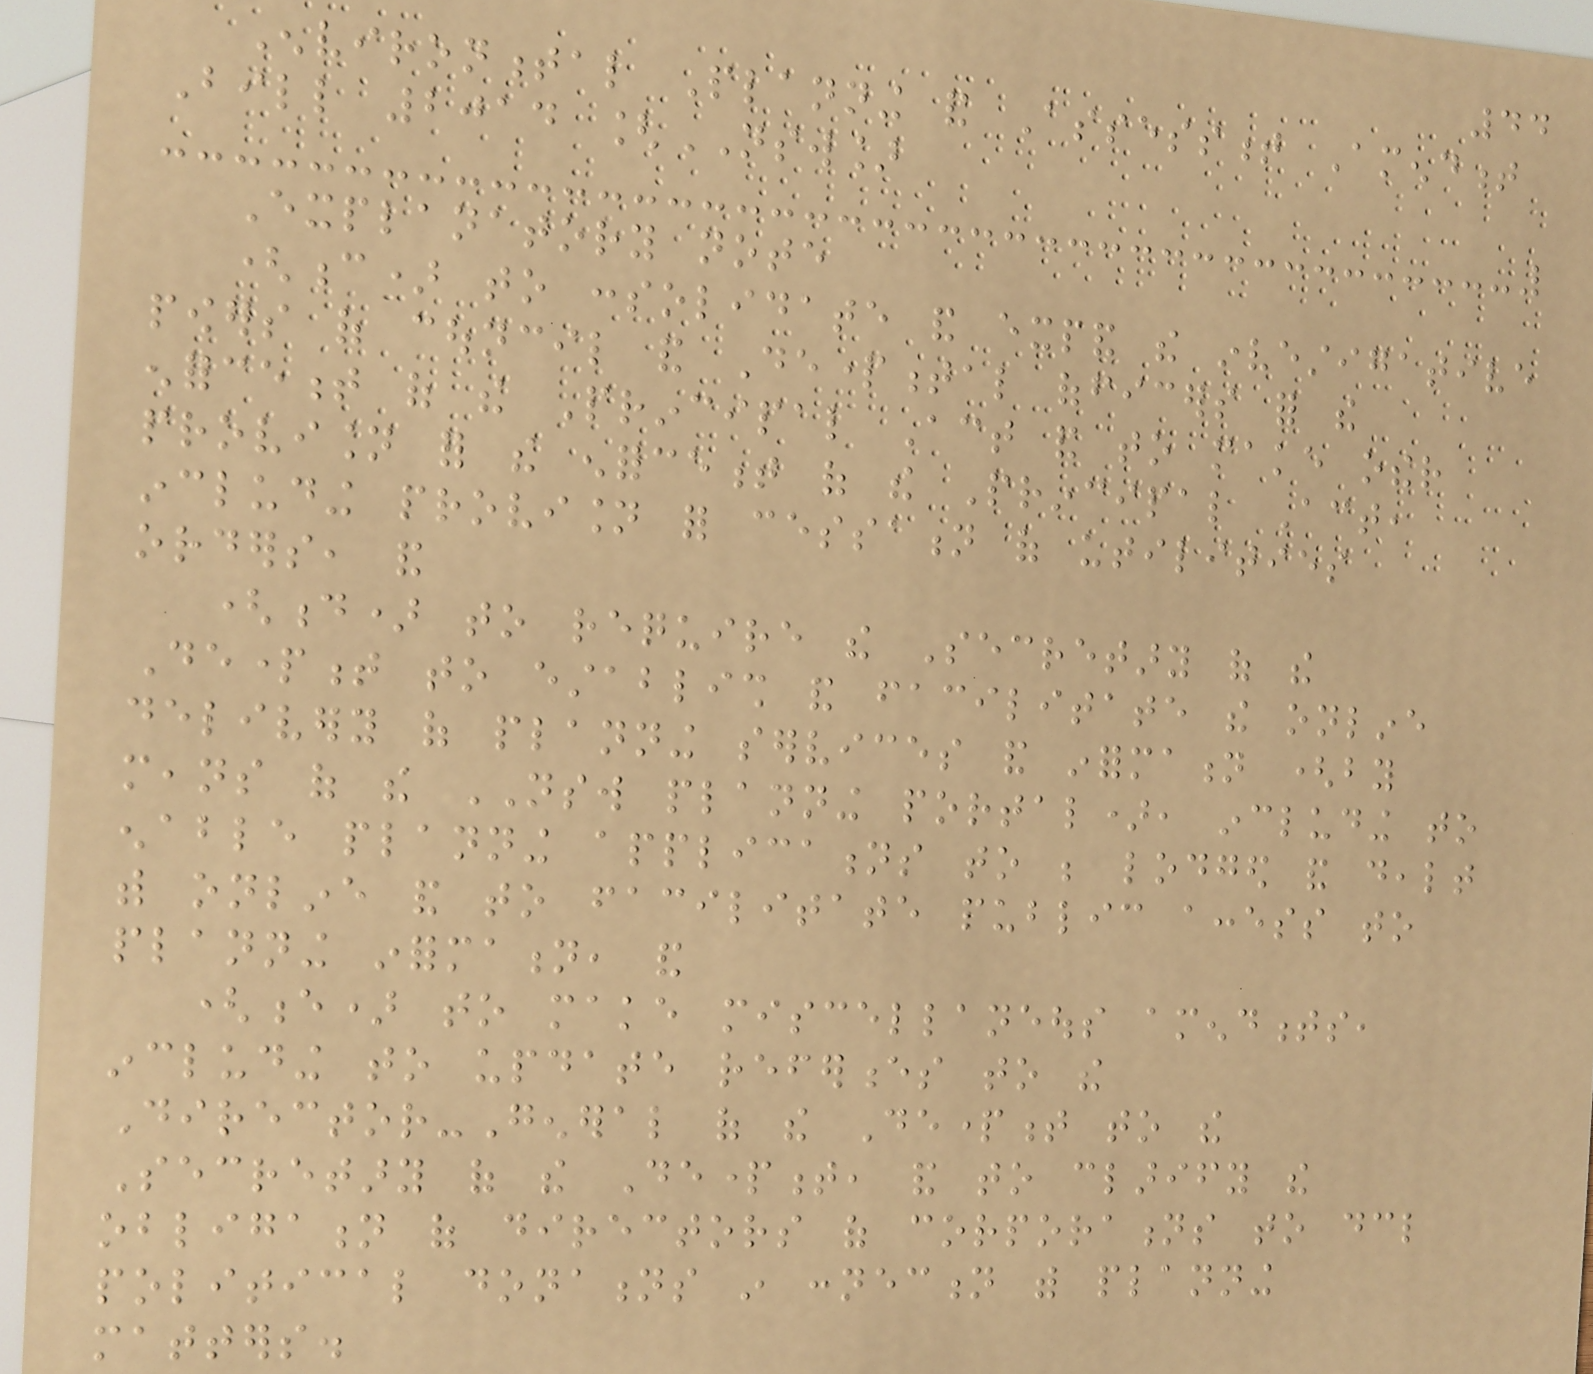44
Environmental Planning and Assessment Amendment
Bill 2014 [NSW]
Explanatory note
(c) to consolidate and expand the investigative
powers of council and Departmental officers for the
enforcement of the Principal Act and to make other
provision for the enforcement of the Principal Act,
including provision for cessation of utilities
orders, and
(d) to require the Secretary of the
Department to establish and facilitate the online
delivery of planning services and information (by
means of the NSW planning portal), including to
enable planning applications to be lodged and dealt
with online and to facilitate public access to
planning information, and
(e) to make miscellaneous amendments,
including to update references to the
Director-General of the Department to the
Secretary of the Department, and to clarify the
obligation of directors of corporations to declare
political donations in connection with planning
matters.
